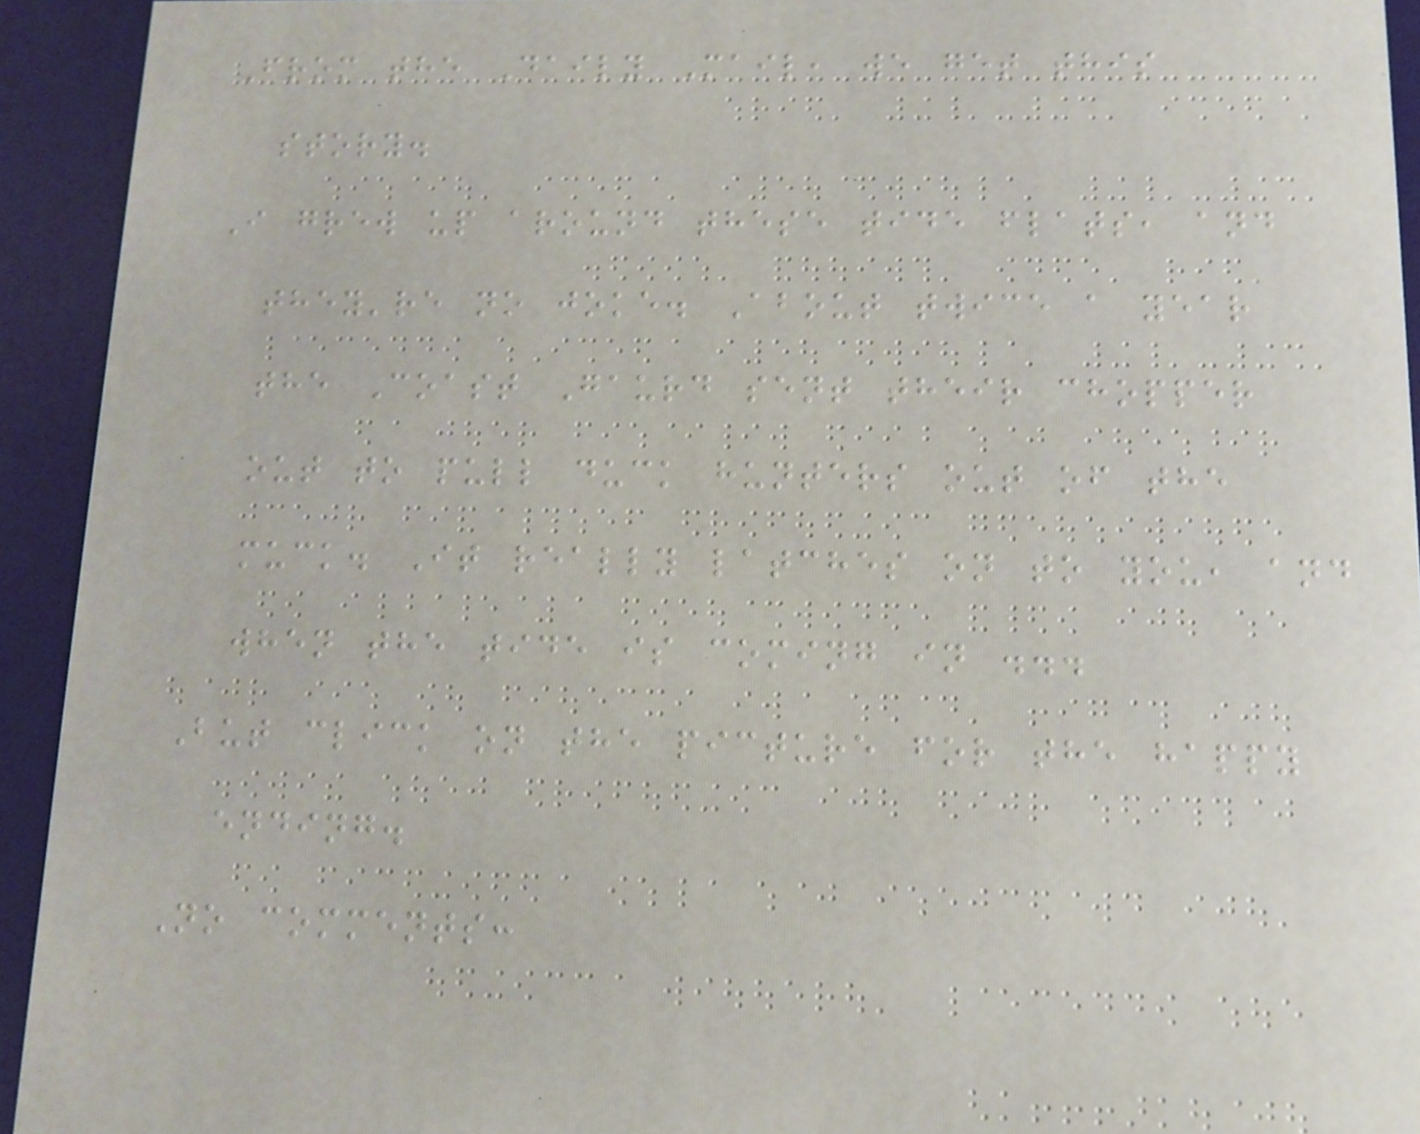From the Daily Mail, we get this
story.
I grew up around these tide flats, and
they're no joke. About twice a year
the Coast Gaurd sent their chopper
out to pull duck hunters out of the
muck. It really latches on to you, and
when the tide is coming in ...
But click on the picture for the happy
ending.
No comments:
